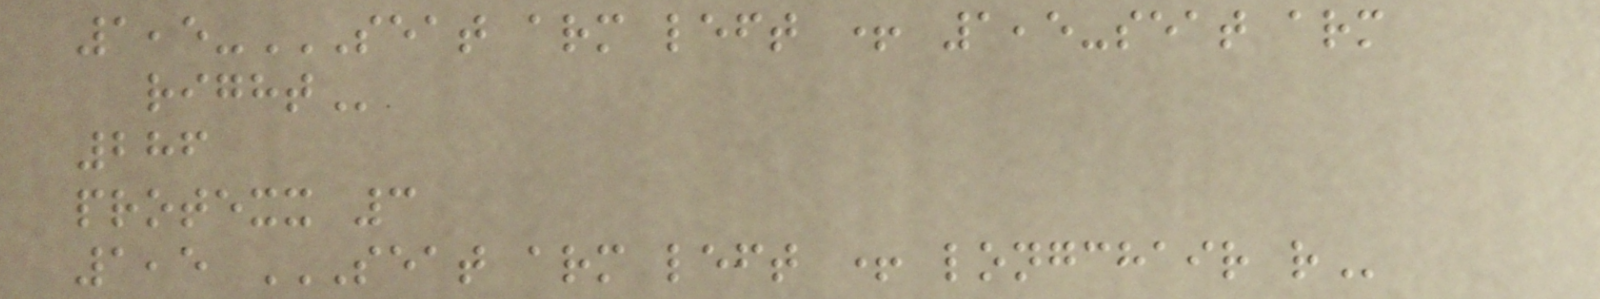1,5-SEAT ARM LEFT + 1,5-SEAT ARM
RIGHT
286
protexx 3
1,5 SEAT ARM LEFT + LONGCHAIR R
